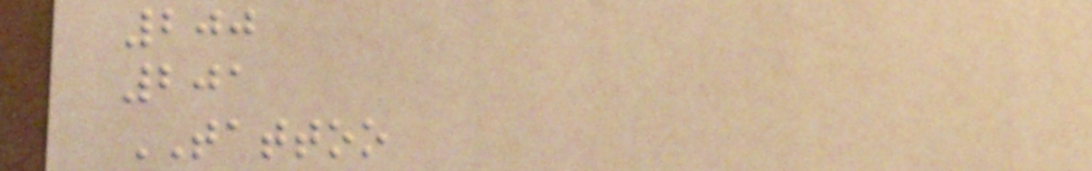200
201
TATTOO
